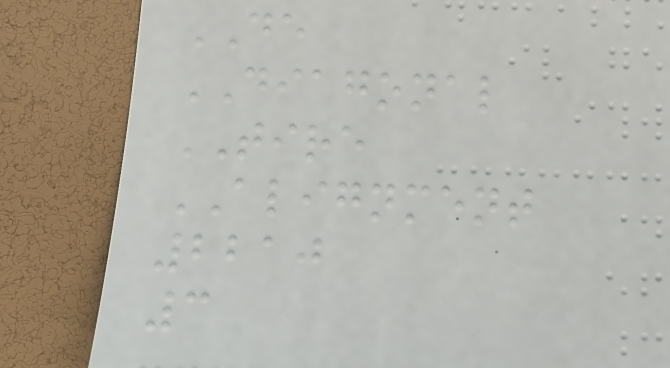DE
DIAGONAL
TIRE
ALIGNMENT
2210
3
